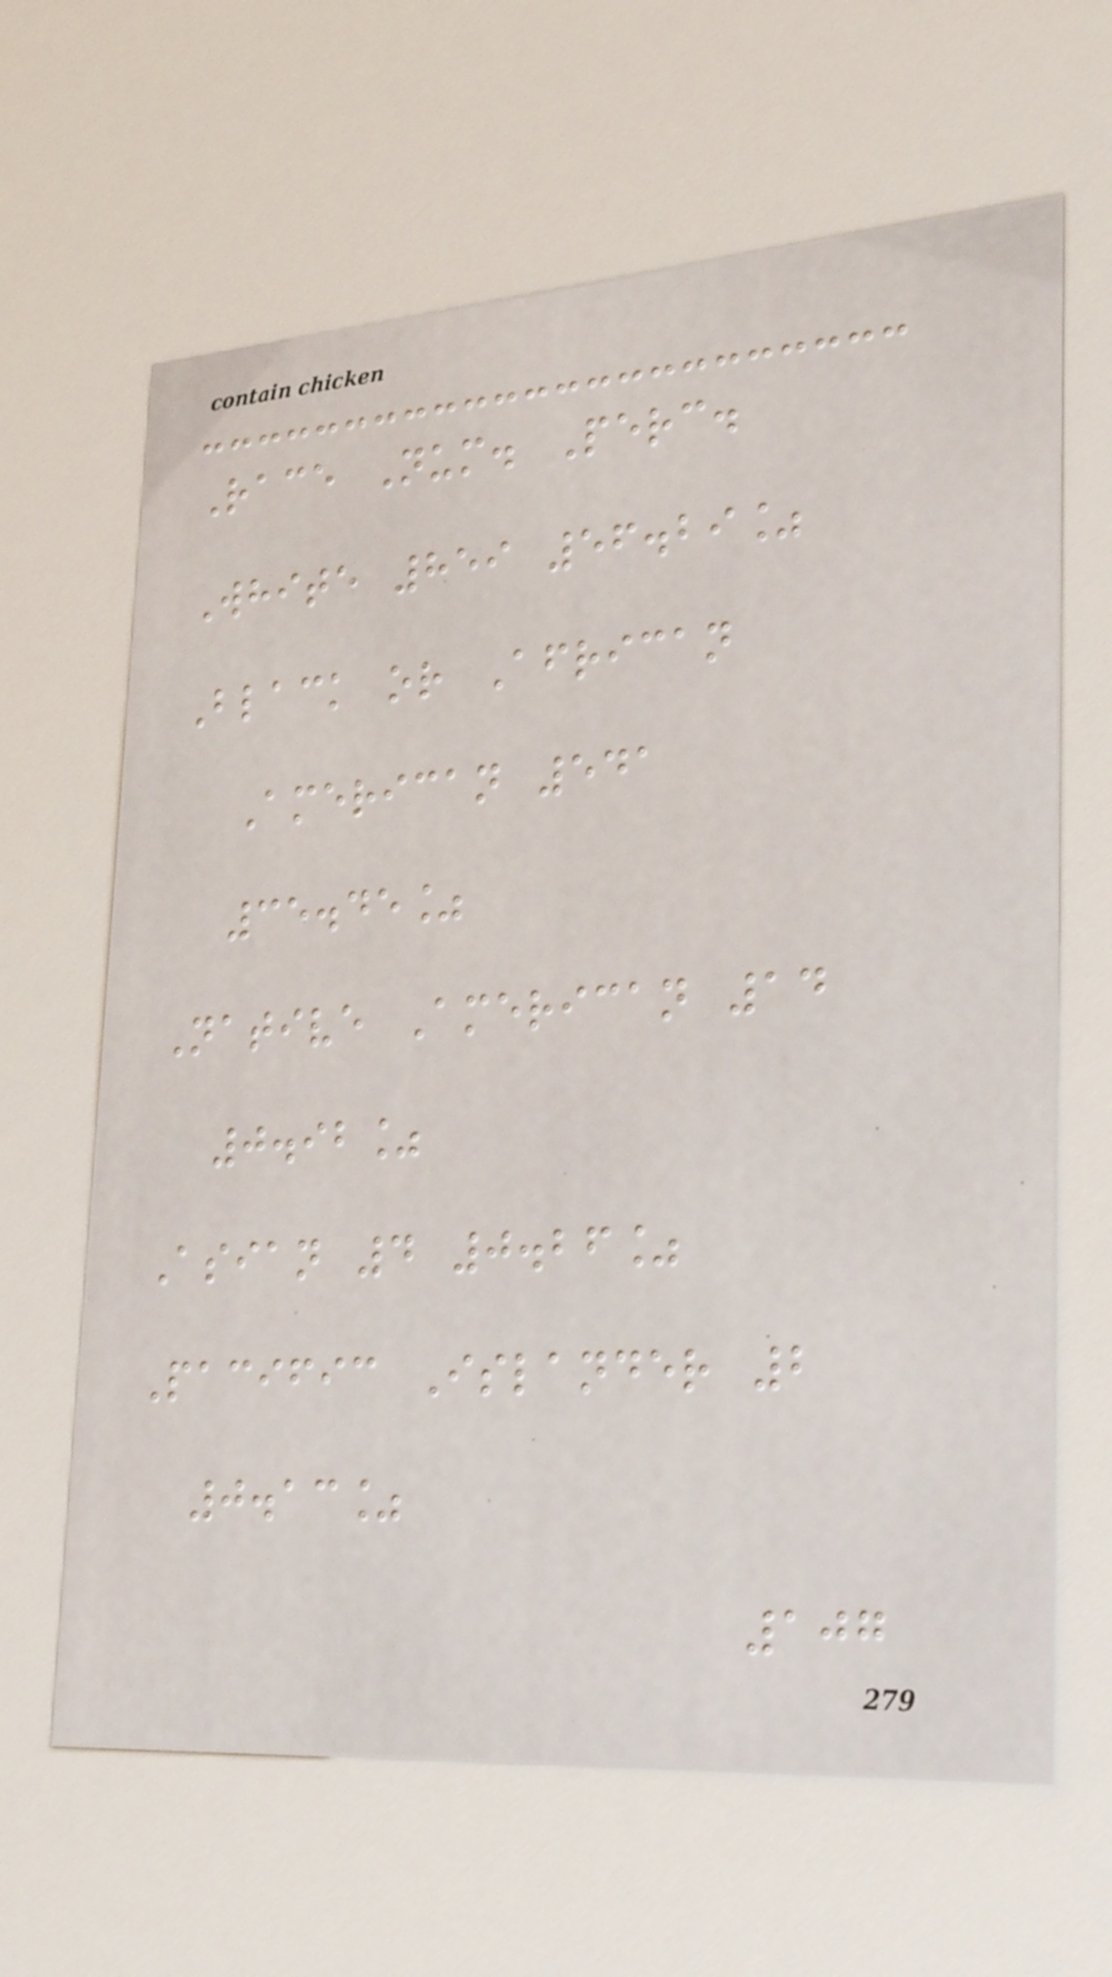Race Num. Perc.
White 859 56.29%
Black or African
American 541
35.45%
Native American 14
0.92%
Asian 4 0.26%
Pacific Islander 2
0.13%
107
